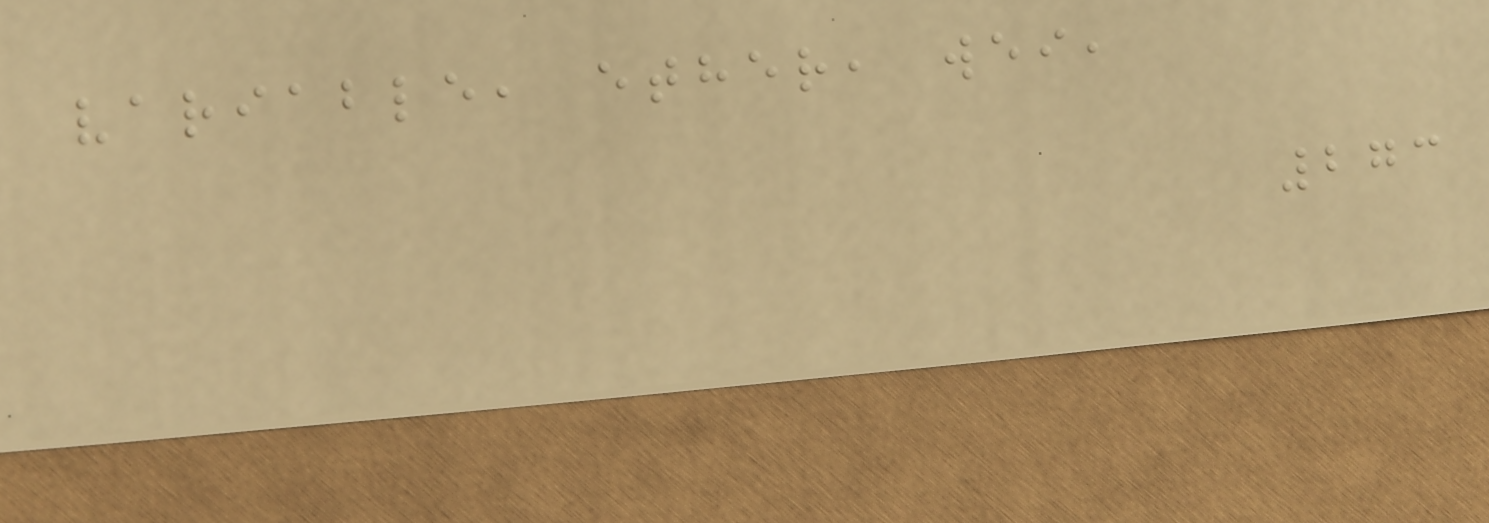variable, ether, wei,
273
